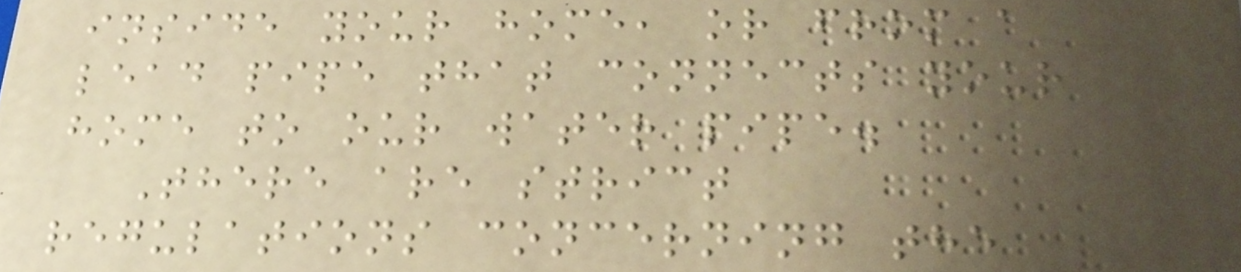inside your home, or from a
lead pipe that connects your
home to our water pipe.
There are strict
regulations concerning the
